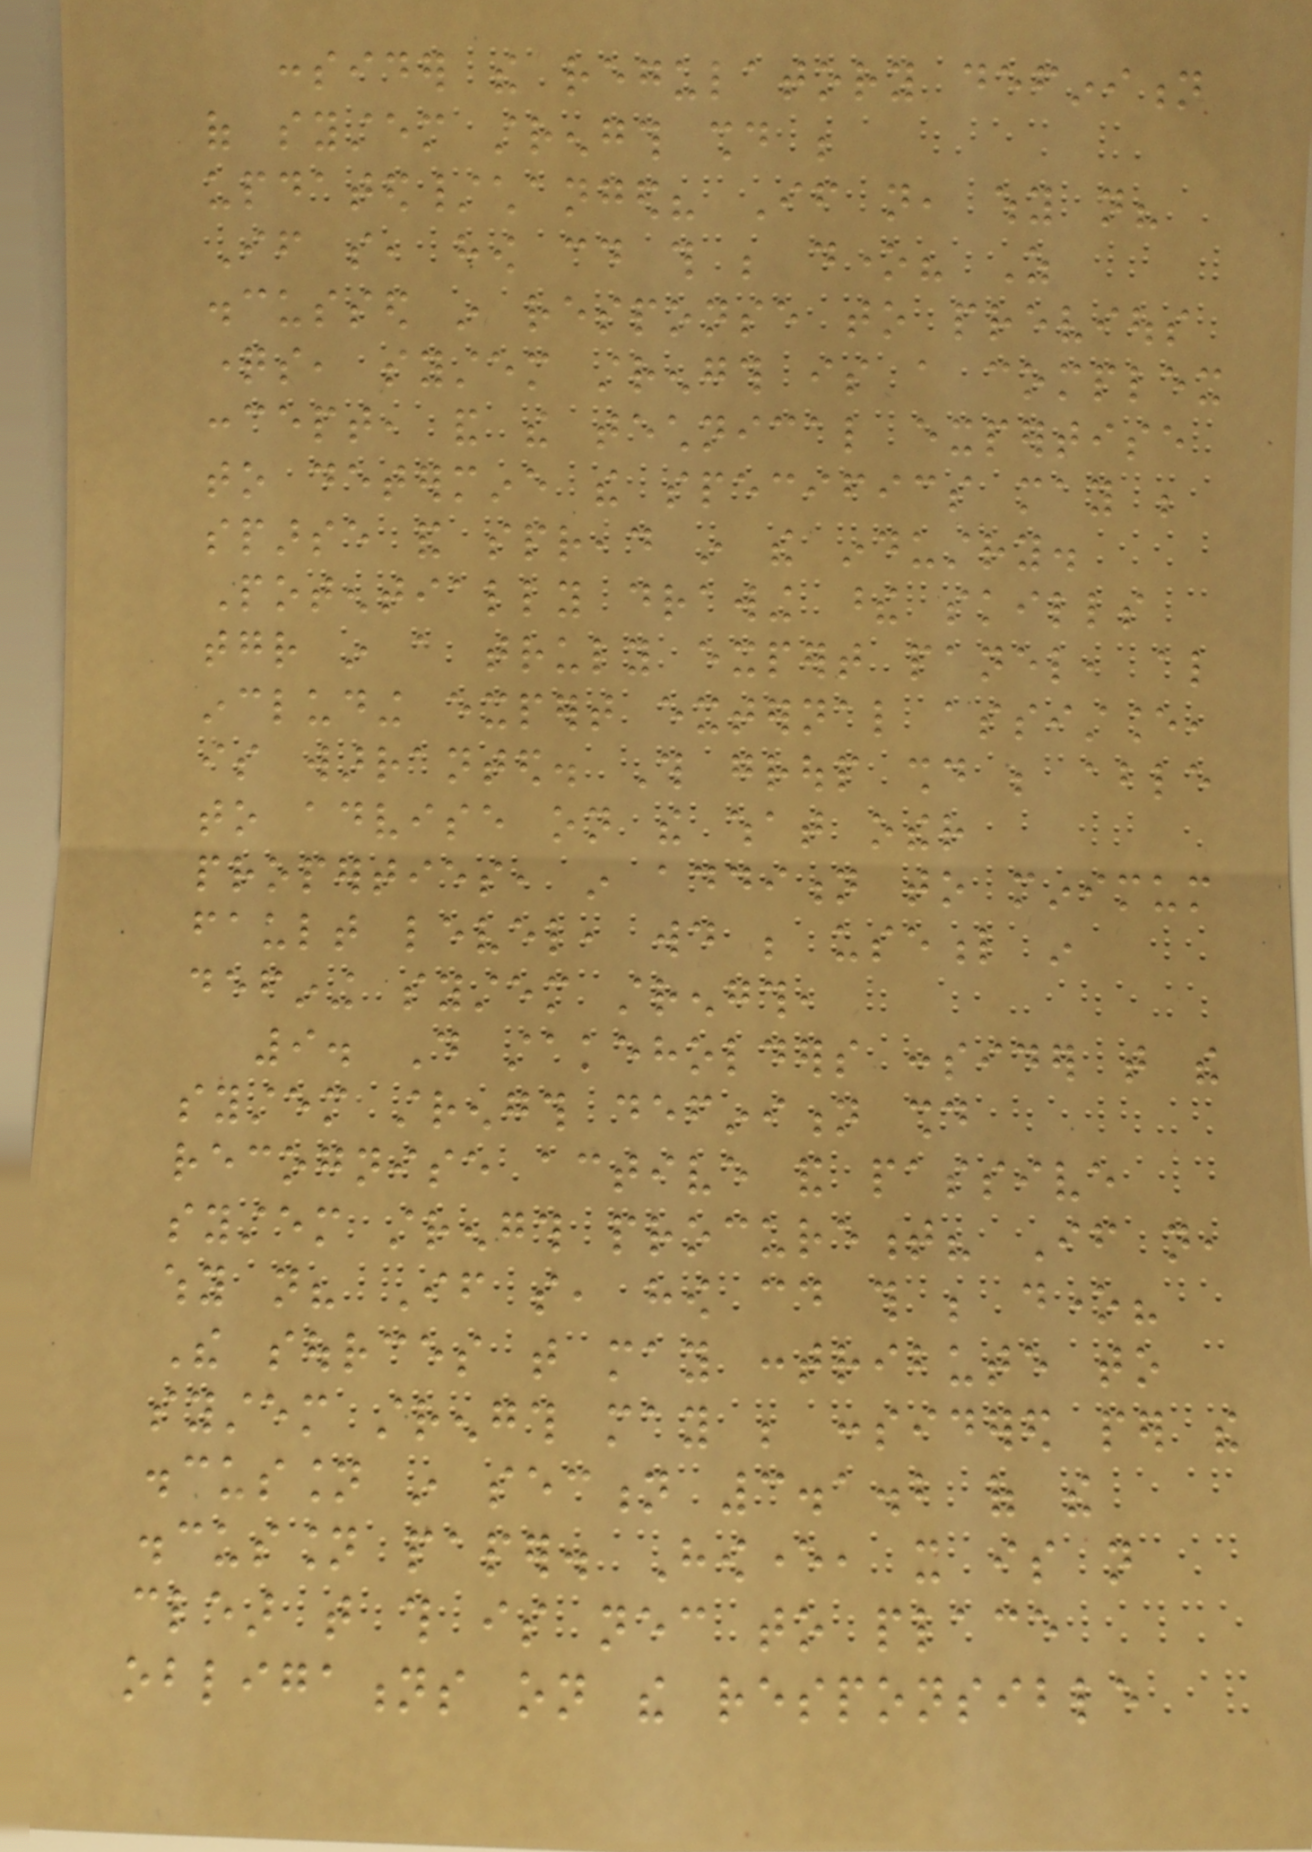consider the regulatory definition
of system strength should be
updated/changed? If not, why not?
If so, how could this be done? As
discussed in response to previous
questions, system strength is a complex
concept, and the technical expertise
to determine the specifics may be
sparse and spread in the industry.
Potentially drawing these skills
together in a truly expert panel, also
including expert external assistance,
is warranted. This group should be able
to advise on the what other
properties, in addition to minimum
fault level, would be useful in
defining system strength,
9. Do stakeholders consider that the
system strength definition should
recognise active and passive
system strength procurement? If not,
why not? If so, how could this be done?
The sources that may contribute to
system strength may be considered per the
discussion in section 3.1.2 of the
discussion paper. However, it is not
clear that this is necessary to place
obligations on the responsible
